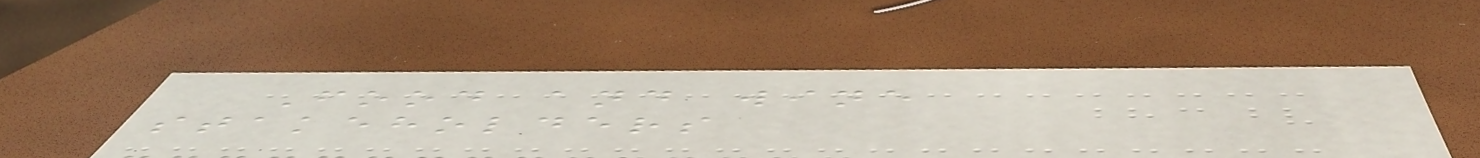Food and wine
stakeholders
